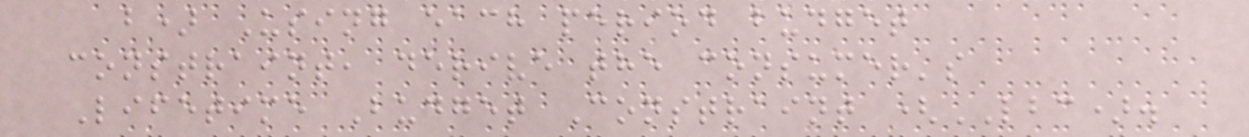b) Using each period budget
constraint, derive the consumer's
Lifetime Budget Constraint (LBC).
